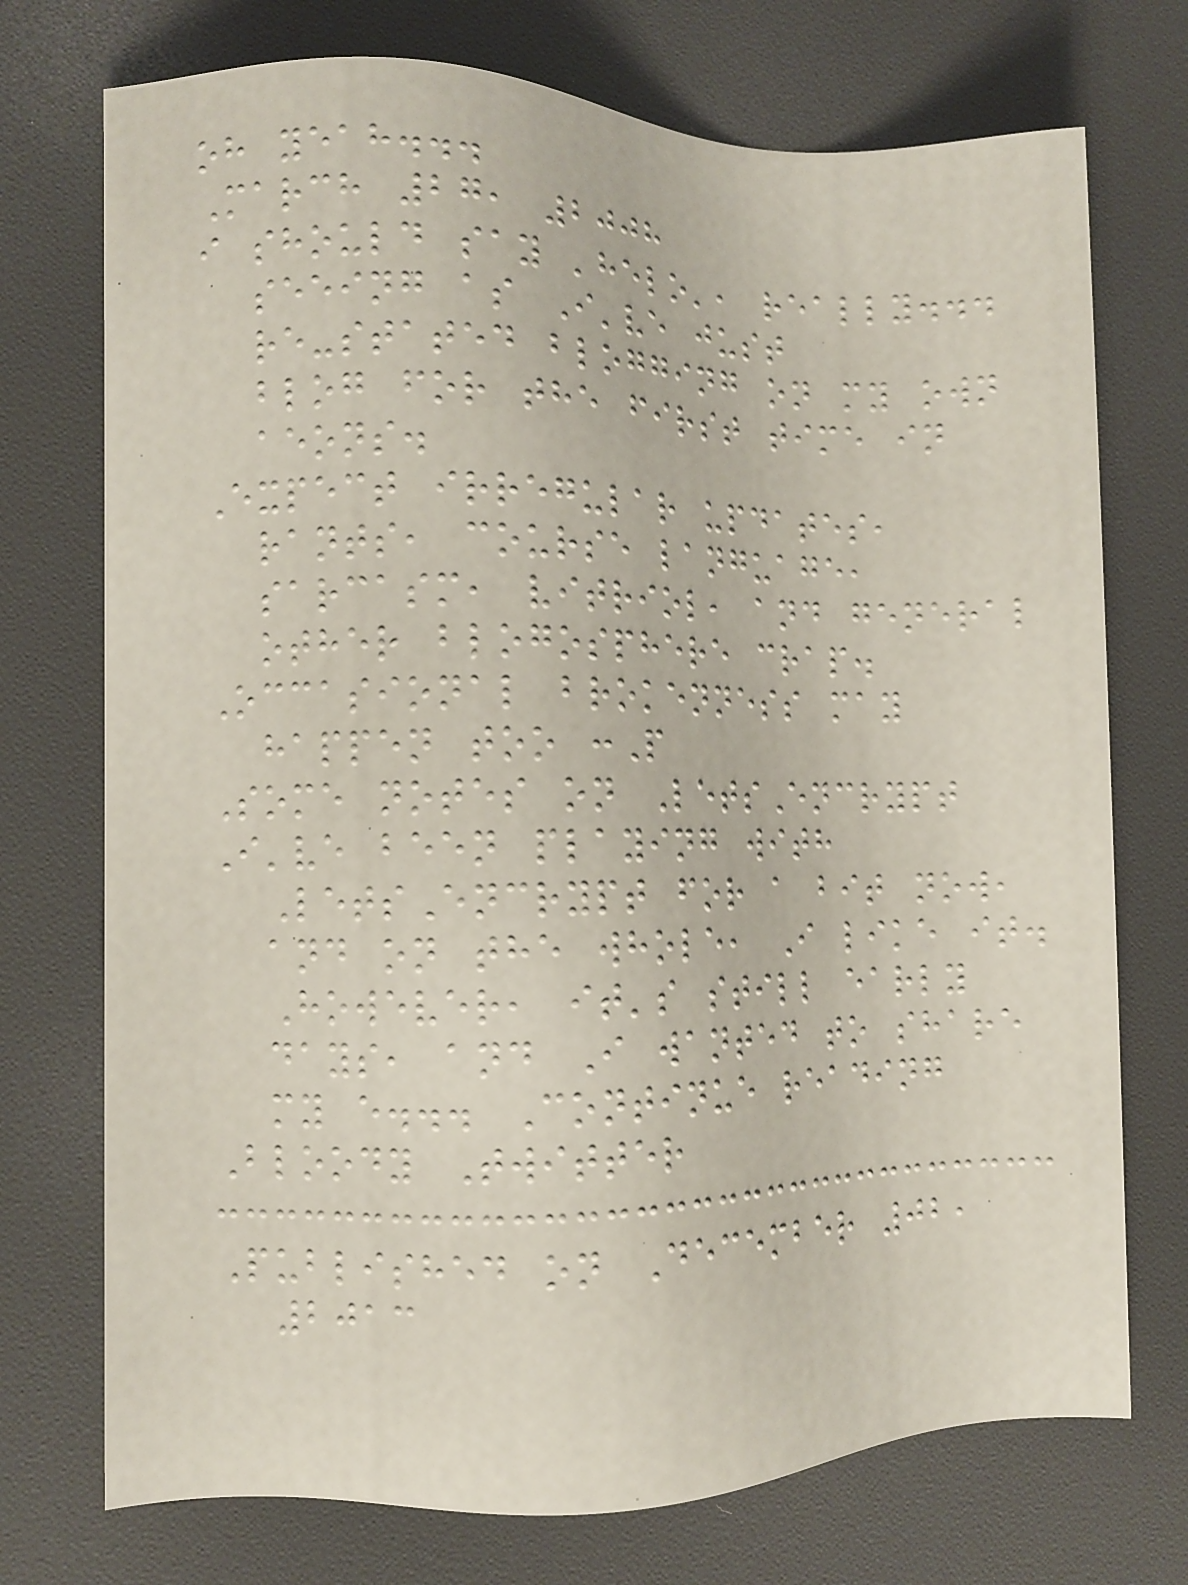oh yeah...
March 27, 2008
i should say 'helo', really...
seeing as I've just
re-stated blogging on my own
blog for the first time in
aeons.
Expect irregular updates,
rants, course language,
sarcasm, vitriol, and general
other blogosphere crap.
Occasional brokenness may
happen too :P
Some notes on LetsEncrypt
I've been playing with
LetsEncrypt for a bit now,
and on the whole, I like it.
However, it's still early
days, and I wanted to share
my e... Continue reading
Bloody Twitter
Published on December 02,
2013
